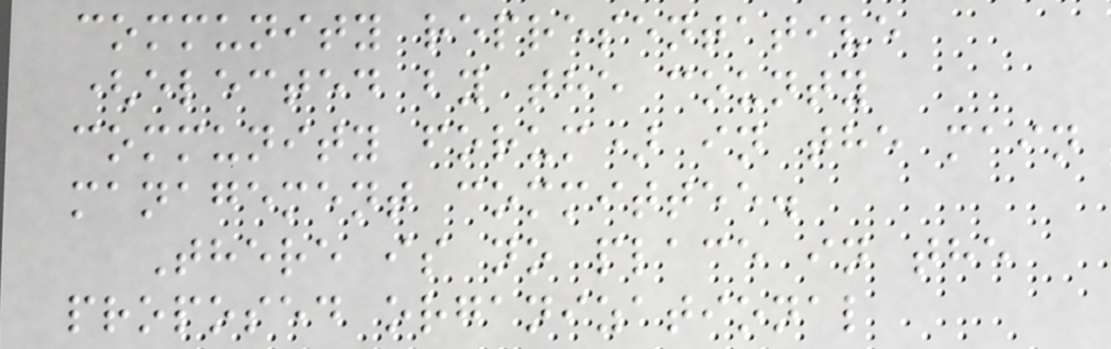community representative
(elected by the county
community forum) in the main
management committee.
There is no place in the
proposed organizational
